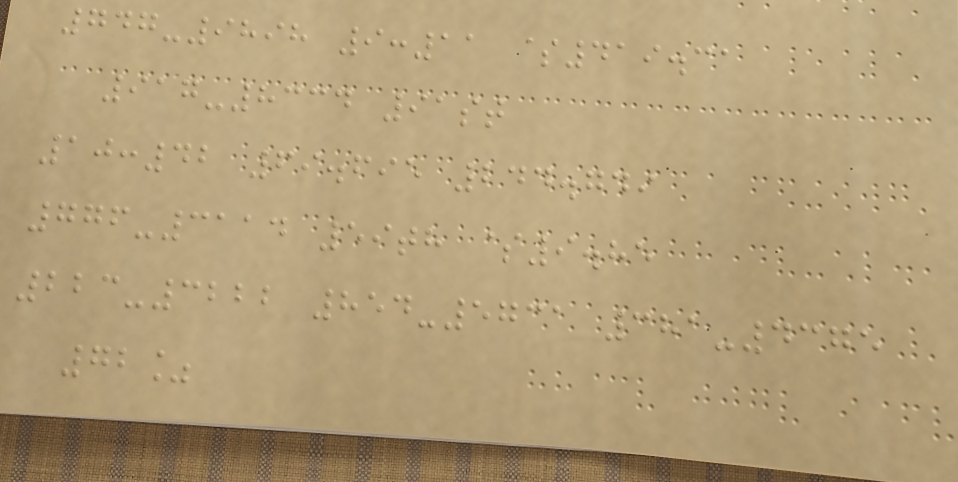747-9898 9:11 $419.31
917-8334 91st
10:42 69.695 244.749
776-3114 59th $9.85
223-3222 854-5731 381-4375
72%
